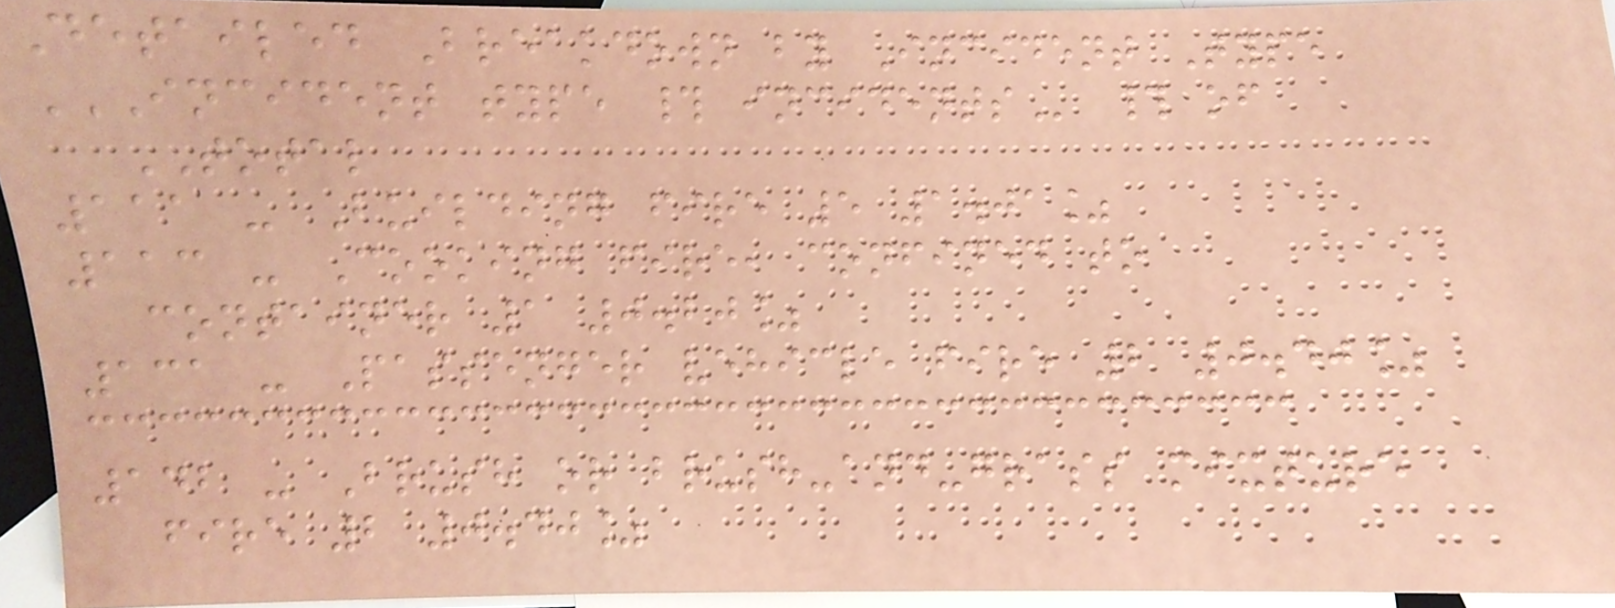Detailed Breakdown by Incident Type
INCIDENT TYPE # INCIDENTS # of
TOTAL
111 - Building fire 5 1.01%
113 - Cooking fire, confined to
container 1 0.20%
131 - Passenger vehicle fire 2 0.40%
142 - Brush or brush-and-grass mixture
fire 2 0.40%
